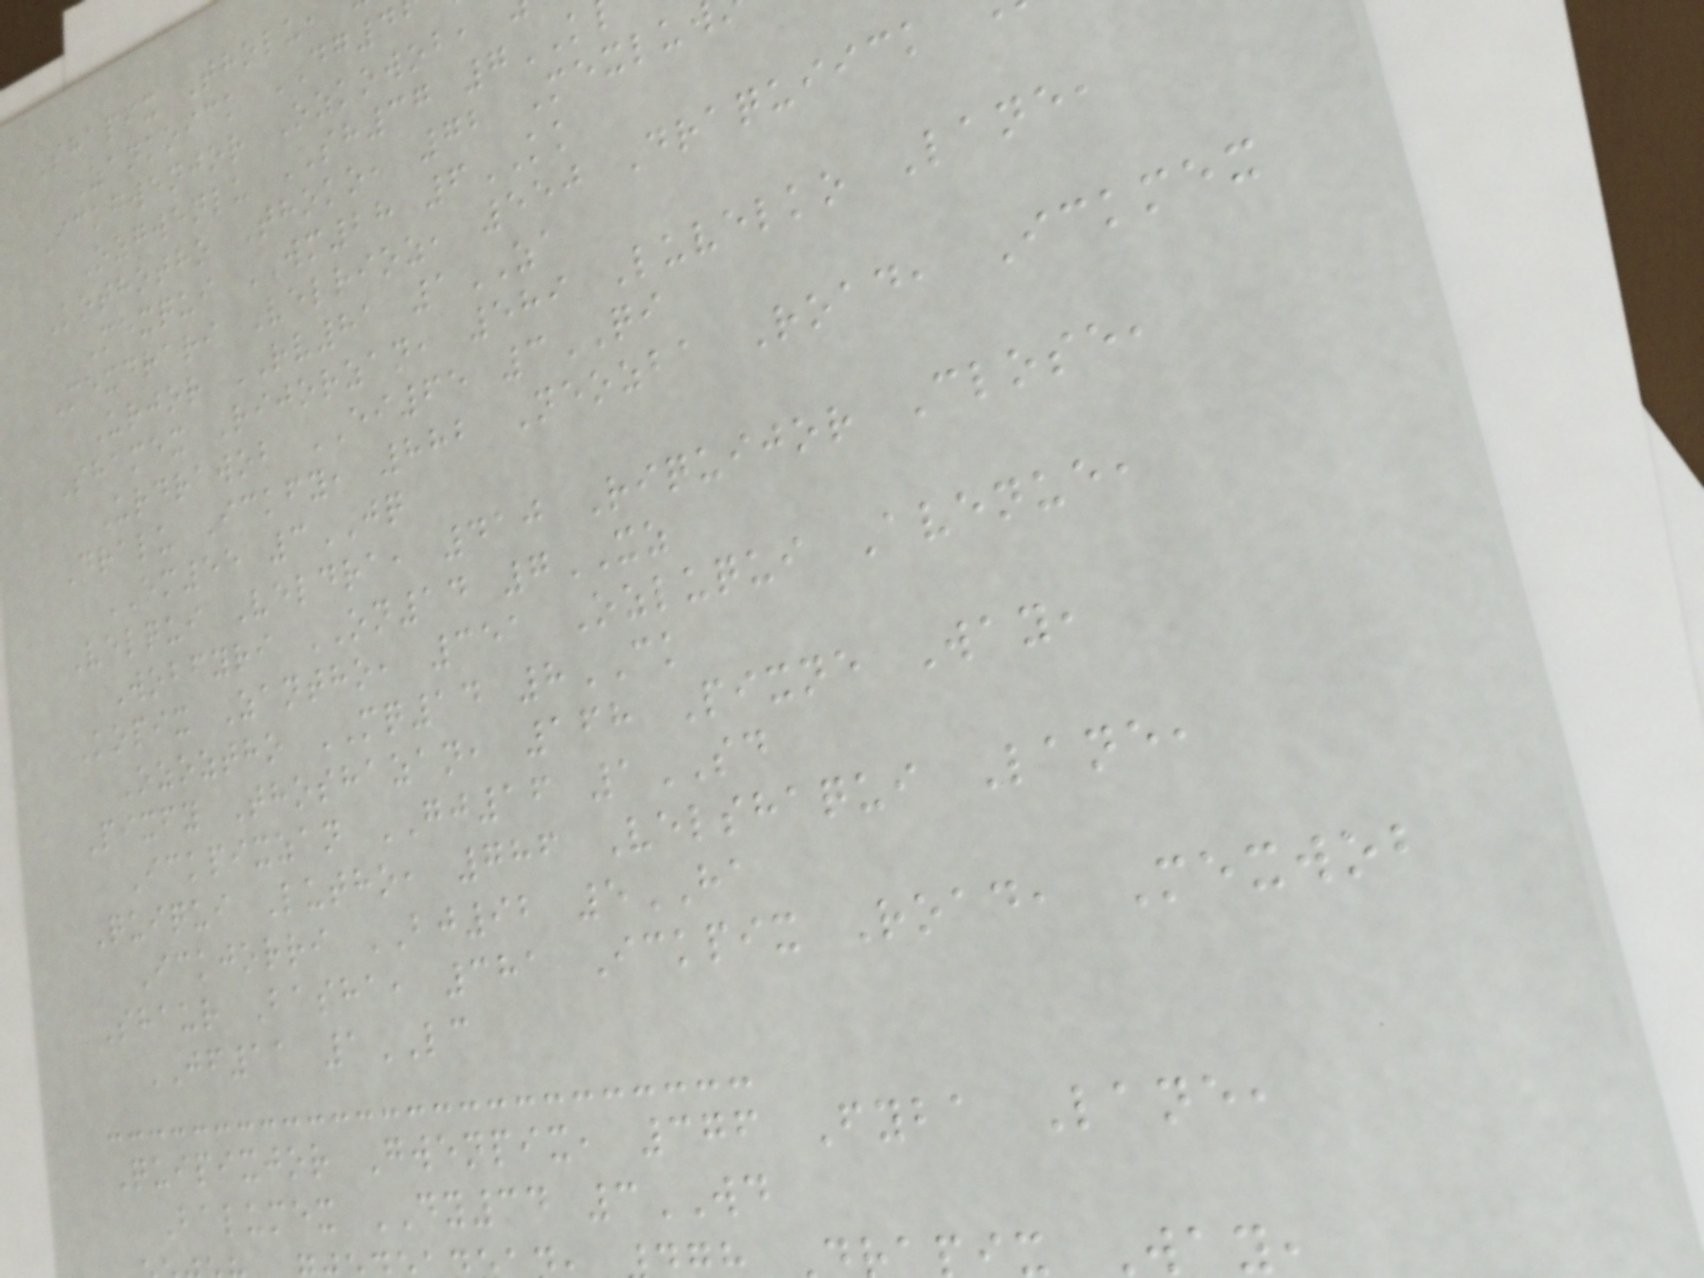Shapix Tholu,
Zankoick DG4
Ickgwenjor Ozkowob,
Ozgwenlu SH37 7
Kothotho Thoko, 72 Mexlu
Mexqui WM28 6KK
Mexdrari Velrioz, 550 Draquiick
Urjor RV81 1ZA
Shamex Rijorzan, 589 Luvelko Lane,
Urdrawob EI65 3QI
Dralu Ickfy, 882 Neozba Road, Ickmex
EM55 3JQ
Velqui Veldra, 410 Riquijor Close,
Wobfyri ON14 7XZ
Kopix Zantho, 351 Ozluqui Avenue,
Ozoztho MQ14 8CK
Pixfy Thoshazan, 168 Pixne Way,
Ickpixzan GJ16 1SD
Quiqui Lutho, 786 Velshaqui Lane,
Ickjorri BJ92 5HA
Shaur Basha, 381 Ickpix Road, Mexwob
JF11 1LC
Quipixjor Gwenpix, 376 Fyba Lane,
Balumex DY34 3WD
